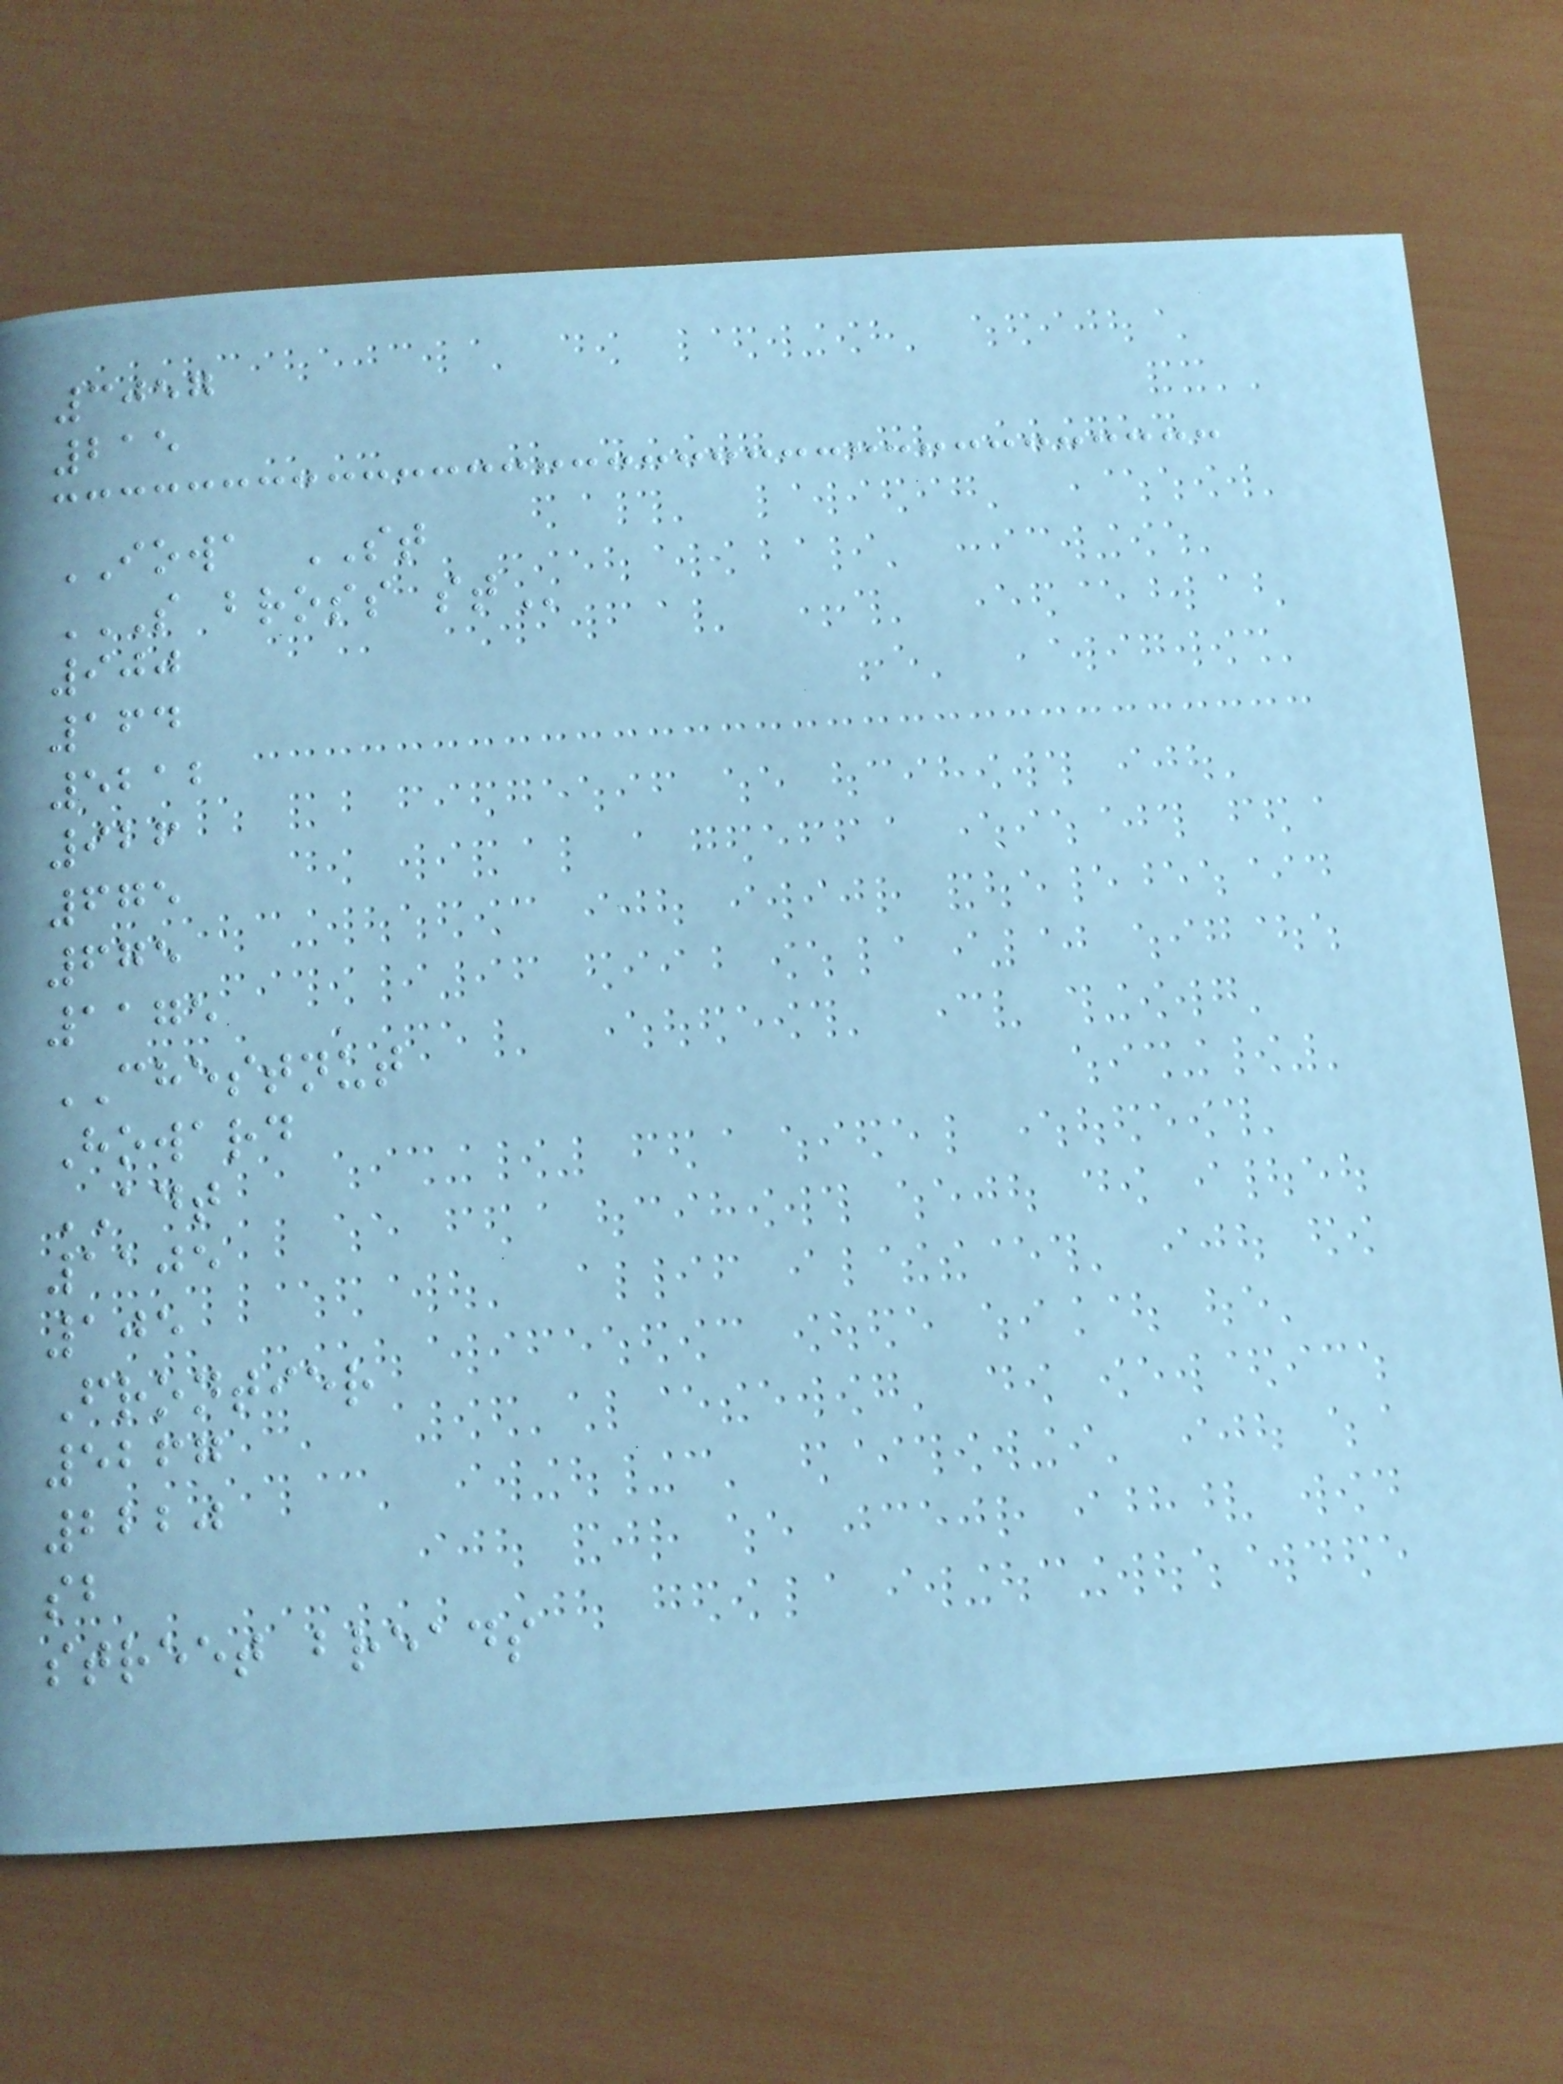3057
215
IOWA ST
S BROSS ST
900
164
5212
926
675
675
1175
CHESTNUT
Howard
ADT
1105
105
Frontier
5267
2220
sb
street breads
